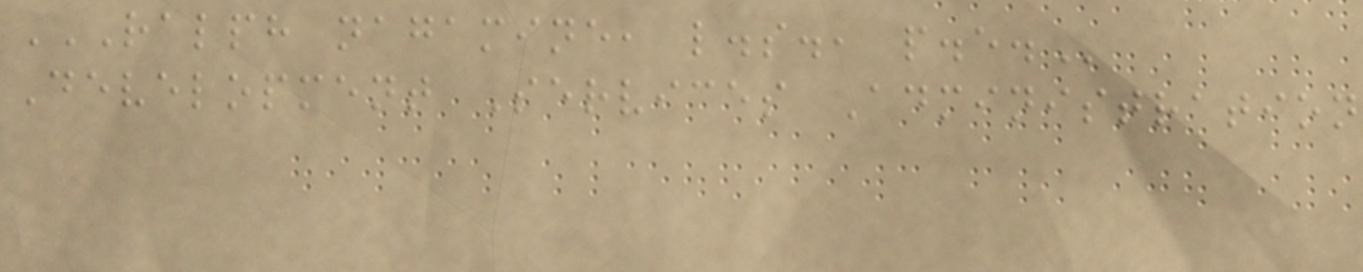RALPH NAGAMINE, L.S., P.E.
Development Services Administration
